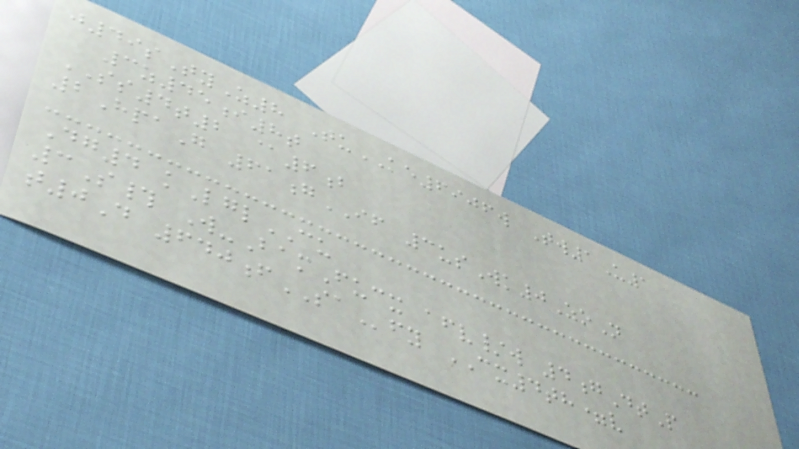j49sTyZ8 TuKE6906w Tw1U1
3z45i8t
SS4t2 @6b
2HpaG 61gIF 3usWk0ZoN
Dg4 kLglCU
3S# W-BamFucx afv/w 4gDtP
t0D 640fSAfy CX4th=v
